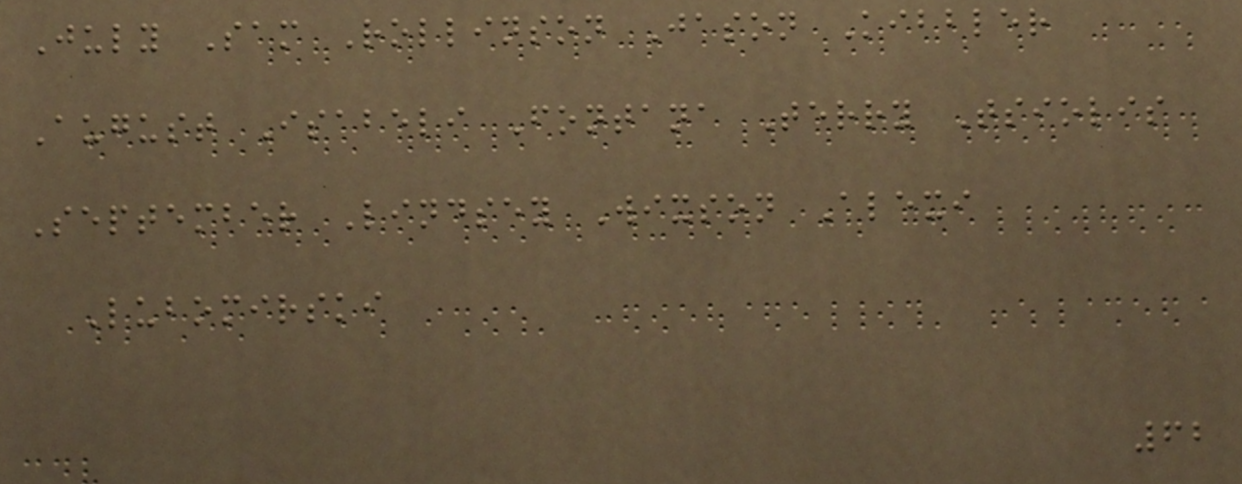July Sam Rollinson Jason Kibbler
August Isabeli Fontana Terry Tsiolis
September Lindsey Wixson Alexi
Lubomirski
62
